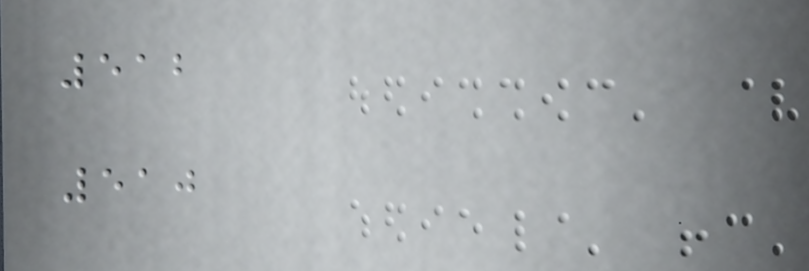512
510
